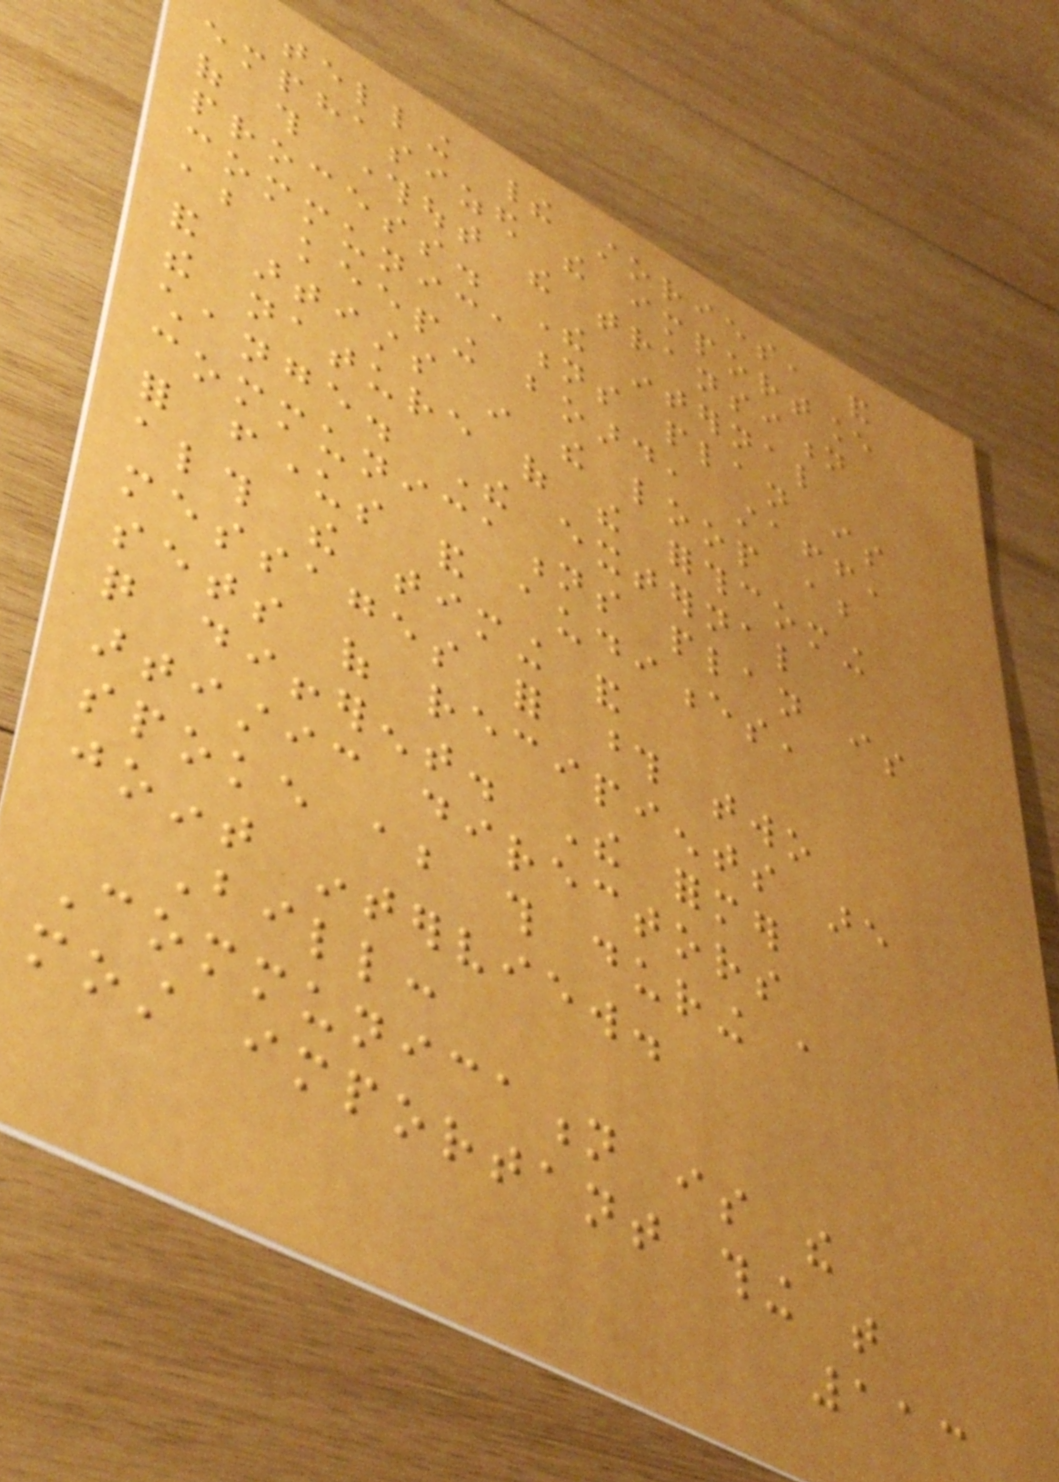telling their stories, and
emphasized the importance
of this throughout the transition
process. The internal
communications plan is
about keeping board, staff,
and artists in the loop about
the nature of the forthcoming
change. The external
communications plan is
for funders and audiences,
although the timing and
messages for those two
sets of recipients are
quite different. The former
artistic directors
spoke about this during a
joint interview.
Bill:
Communication is the
most important thing that
113
